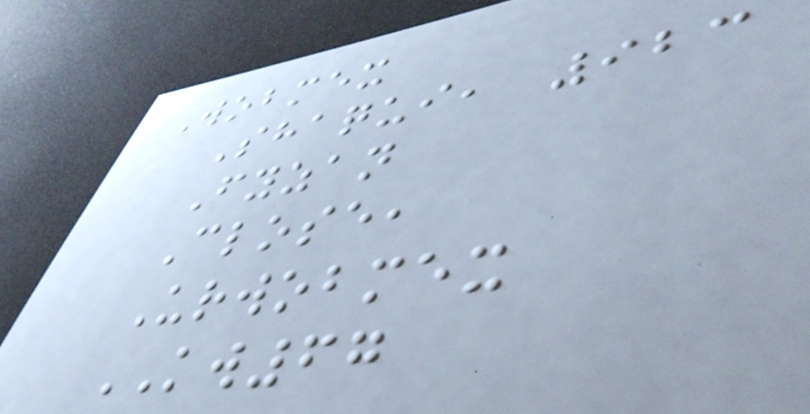Wobmex
Shaqui, 923
Fyzan
Close,
Urwobmex
KW67
